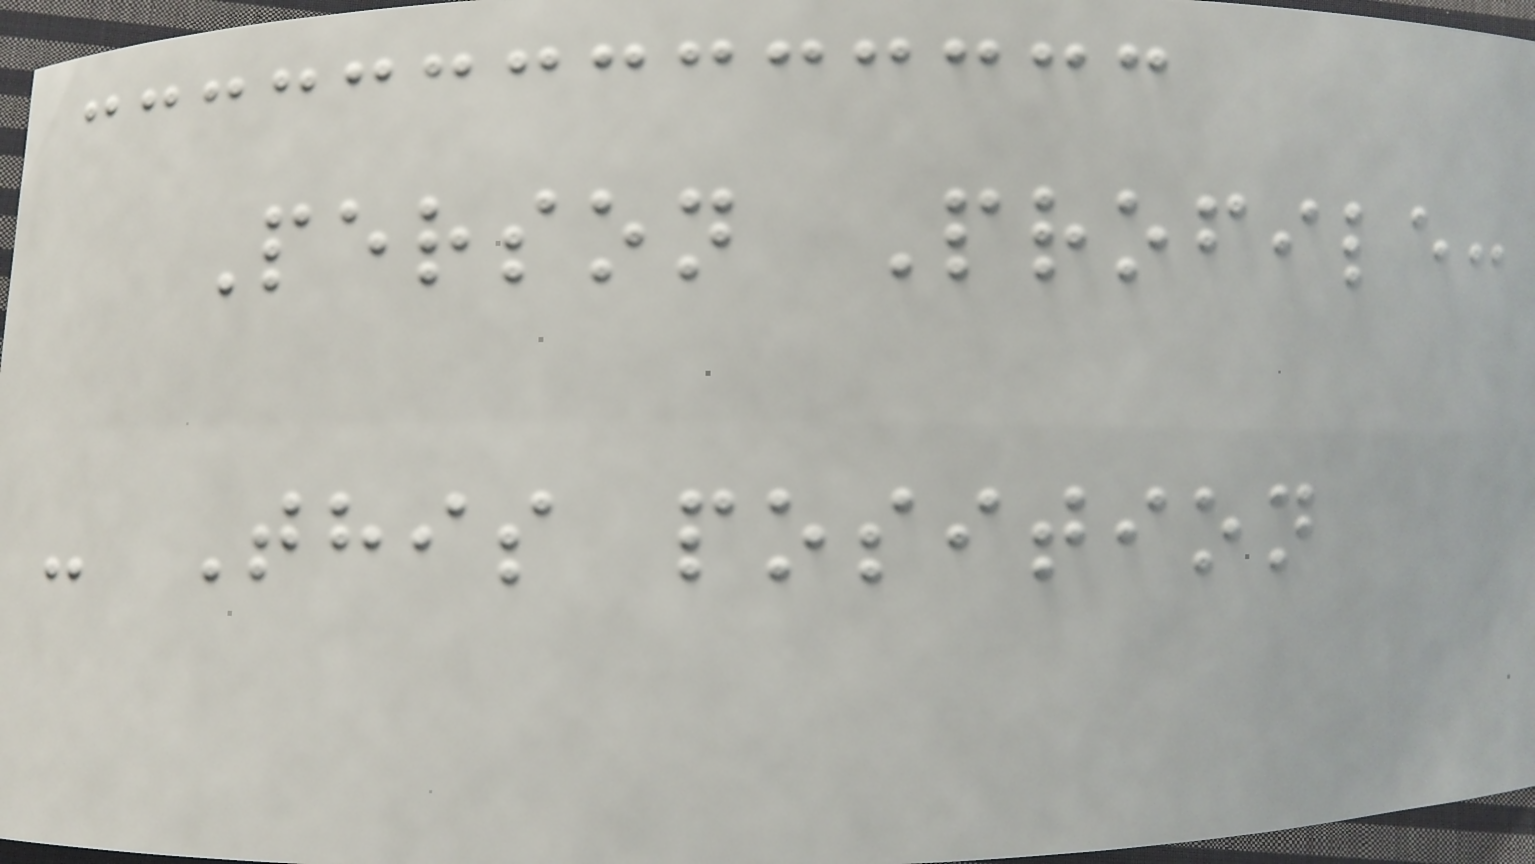Person Profile:
- This position
